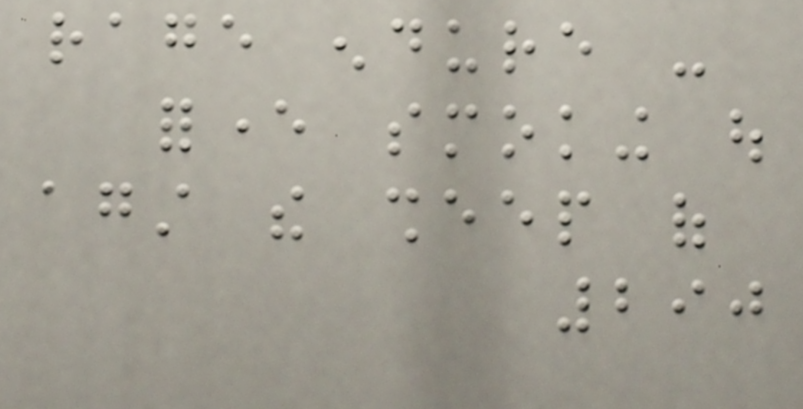rage endure -
forever smoking out
against the sheep of
290
